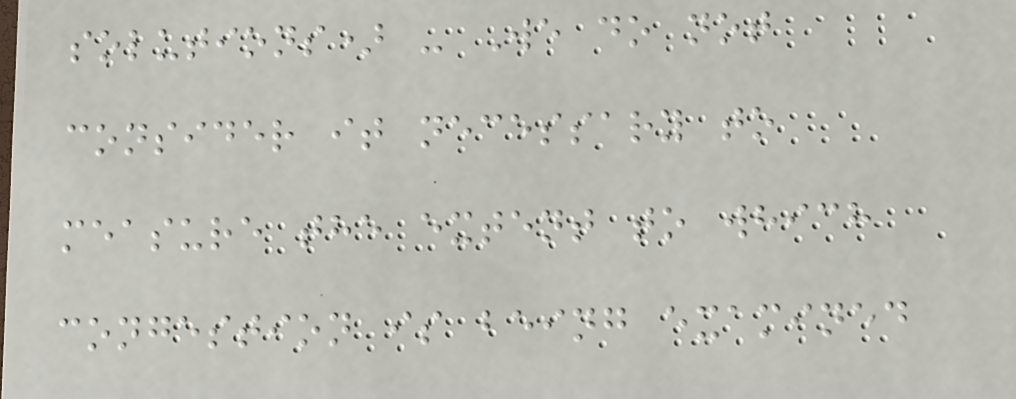solutions) - We do not
consider it necessary to
measure the extent to which
congestion is being examined
